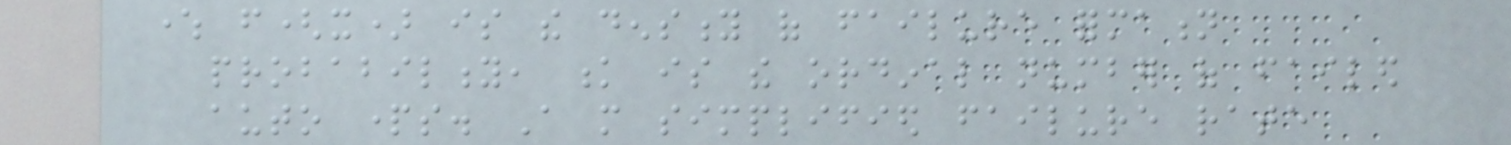where f(x) is the density of failure formation
probability, k is the ordinal number of failed
auto parts. A more simplified failure rate
